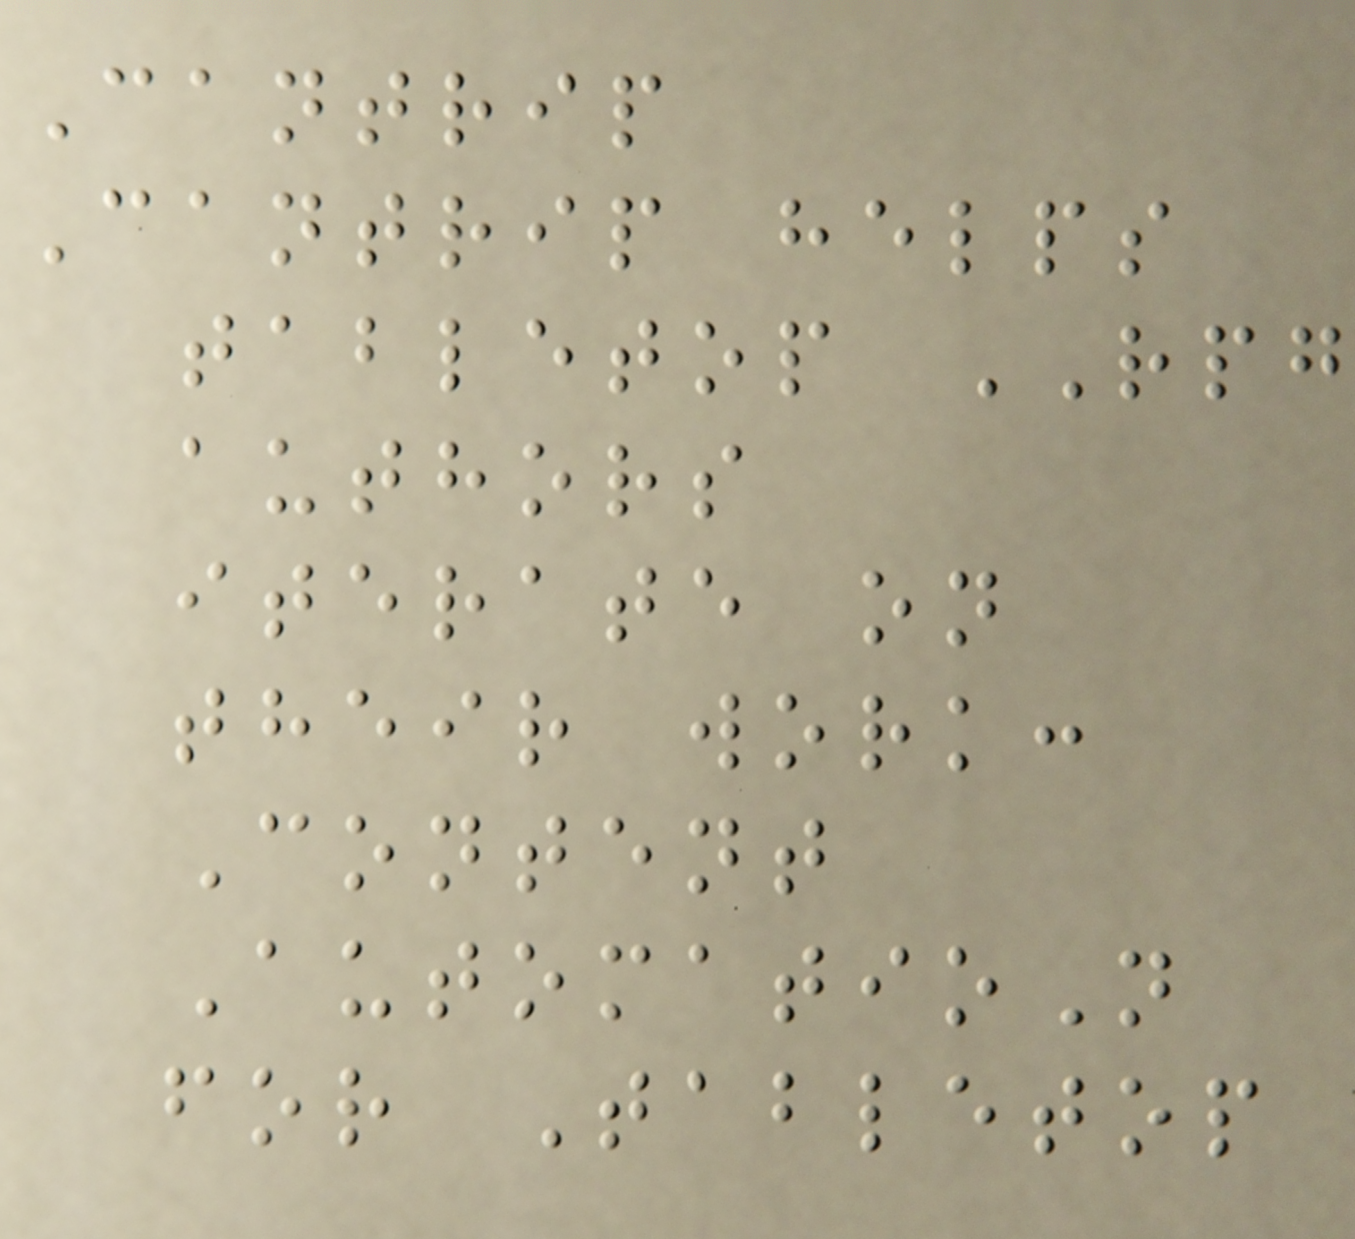Cantrip
Cantrip helps
tabletop RPG
authors
iterate on
their work:
Content
AutomatioN
for Tabletop
